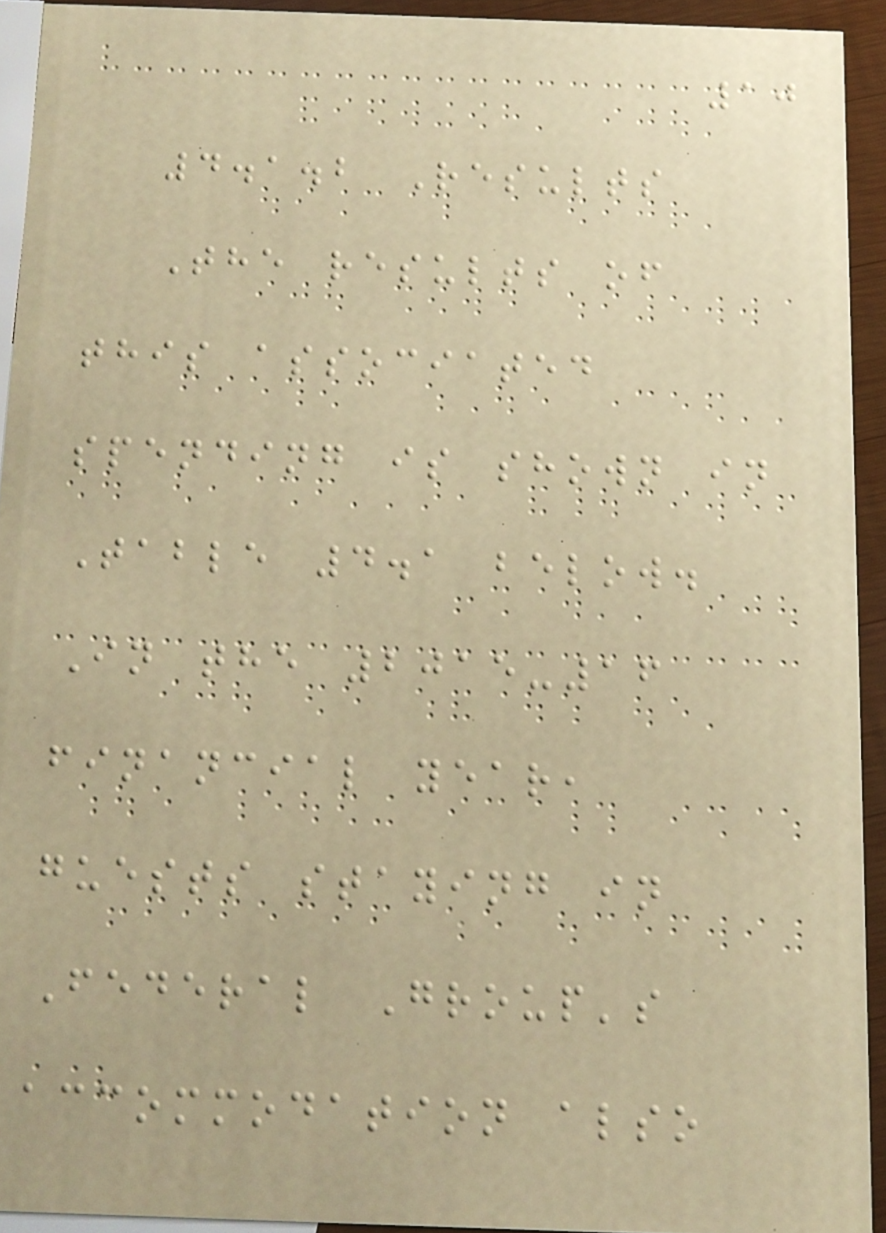10
4.1.2 Results
The results of
this associated
spending is shown in
Table 4.1 below.
In the 2015-16
financial year,
guests staying in
Federal Group's
accommodation also
